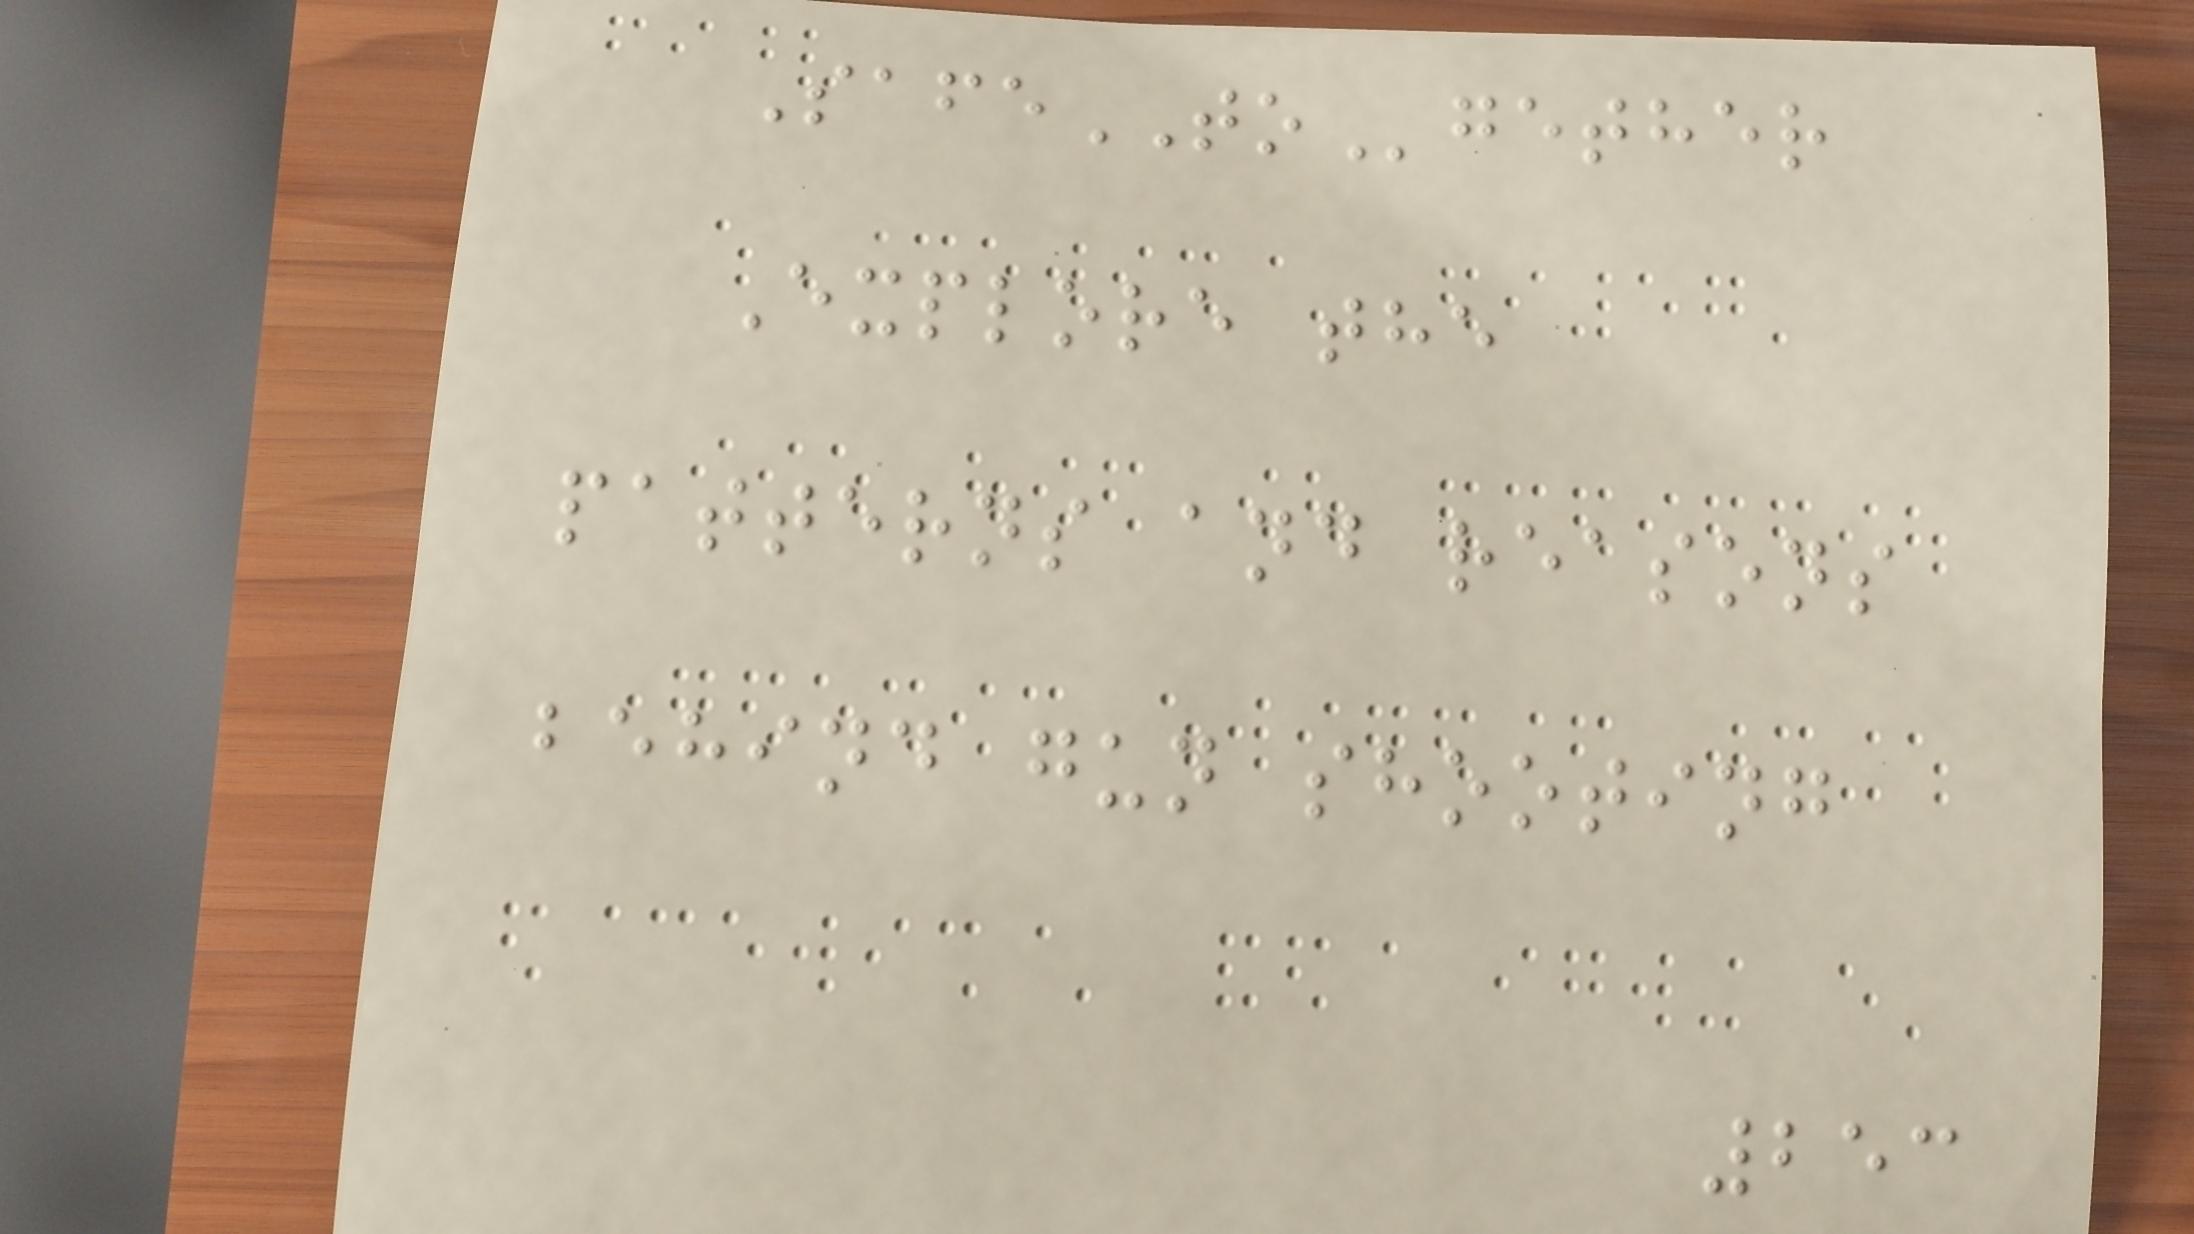SafeTOgether
Explore the
patterns and reasons
behind gun shooting
253
